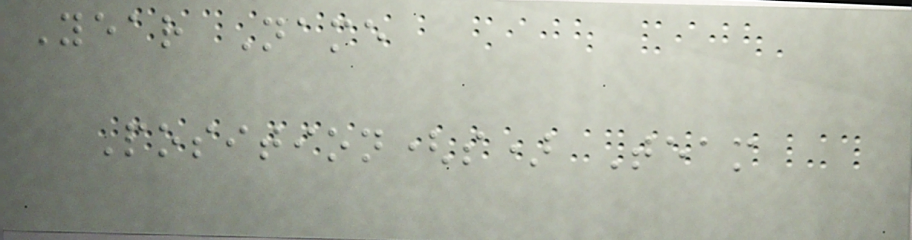Year Name
Position(s) Team
